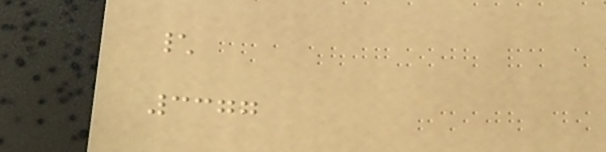\
3377
